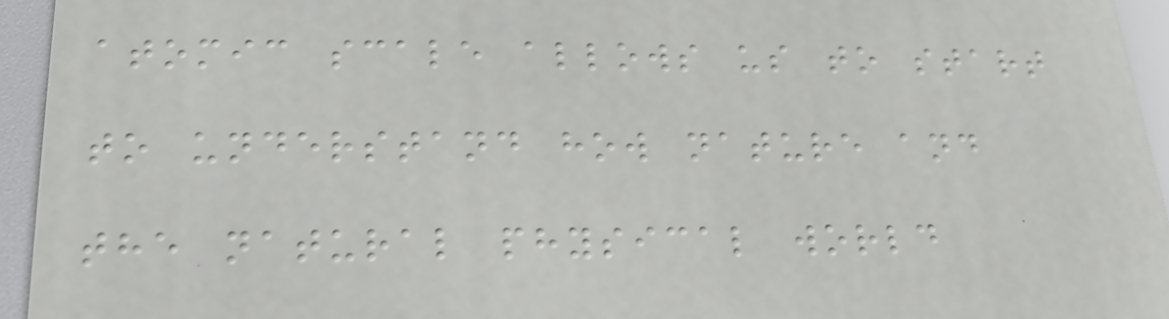atomic scale allows us to start
to understand how nature and
the natural physical world
